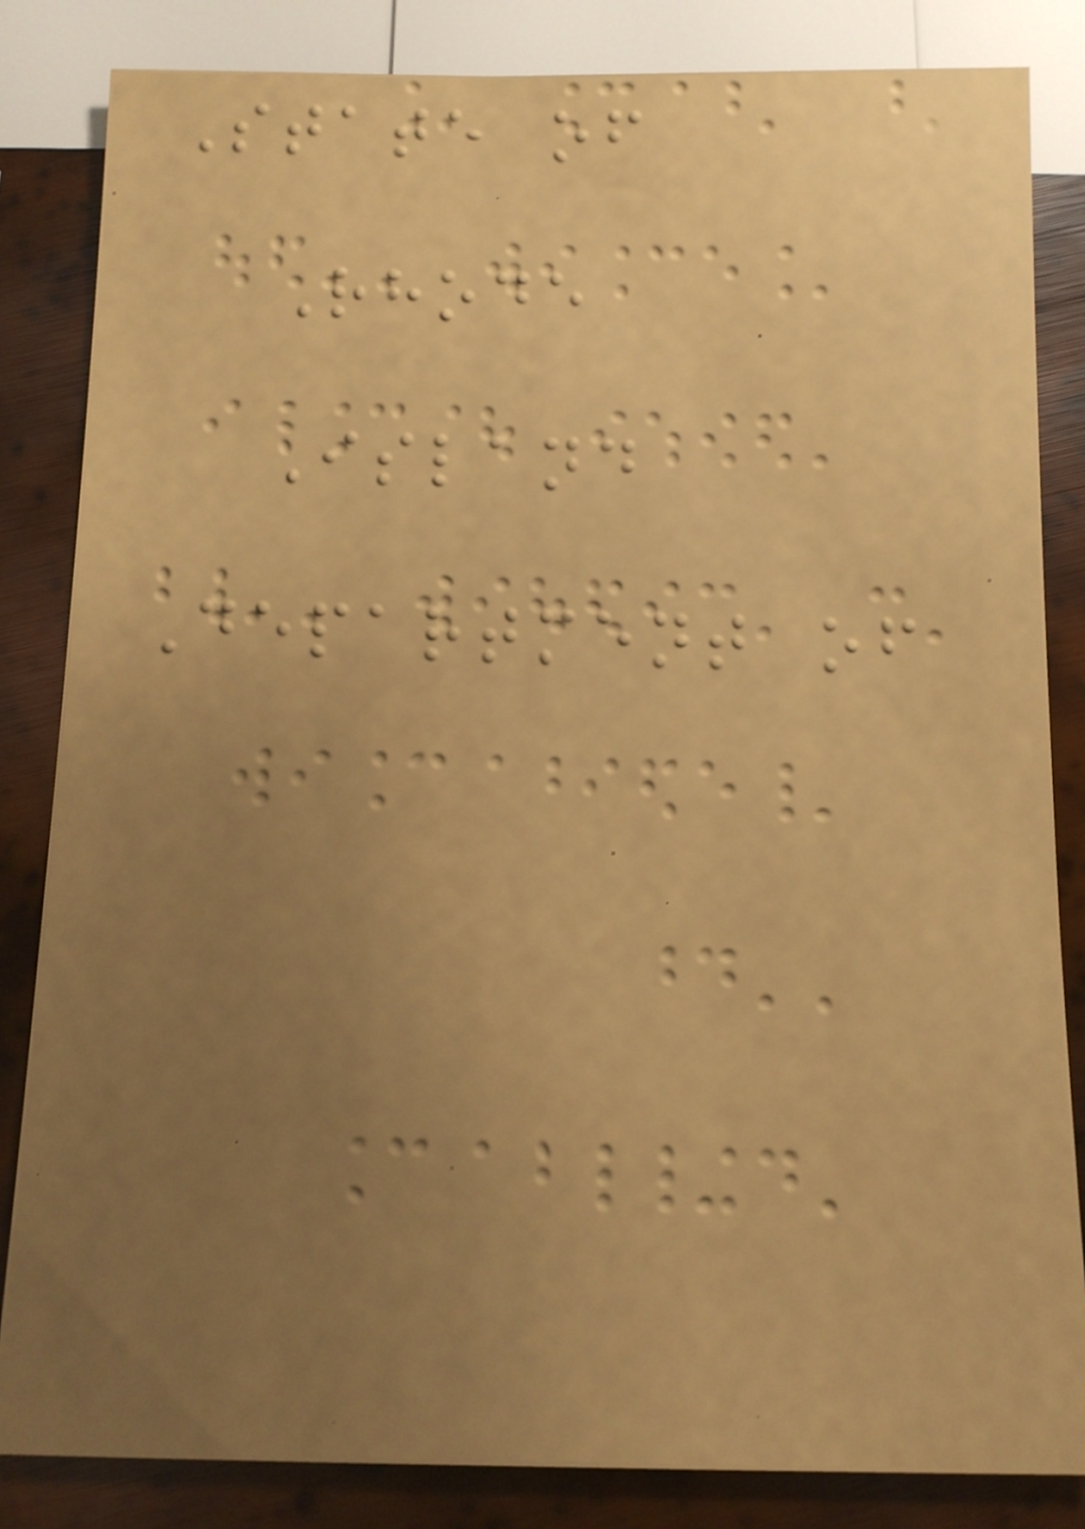State of
Rhode
Island
Department of
